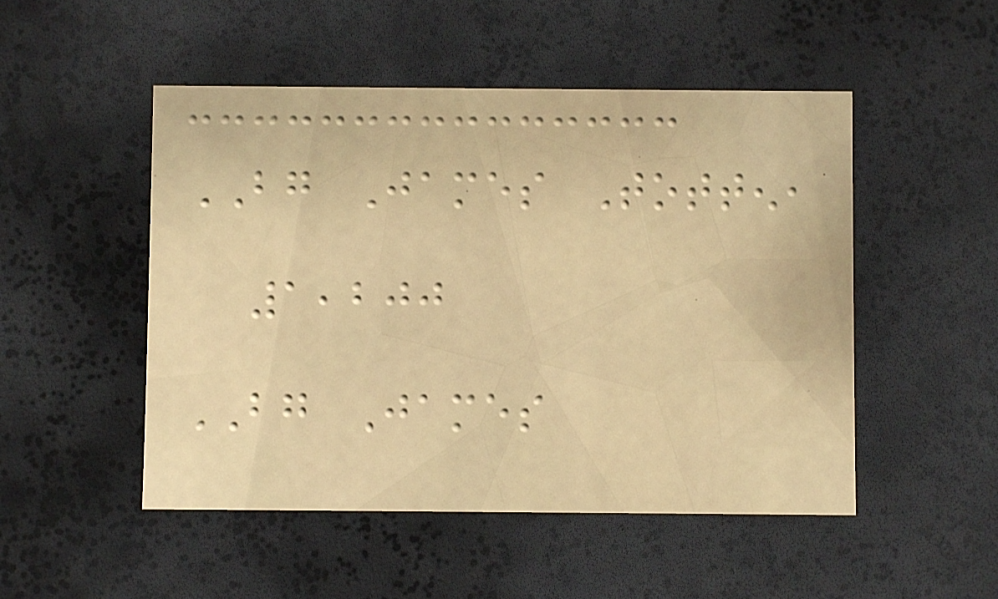BG James Totten,
1,200
BG James
